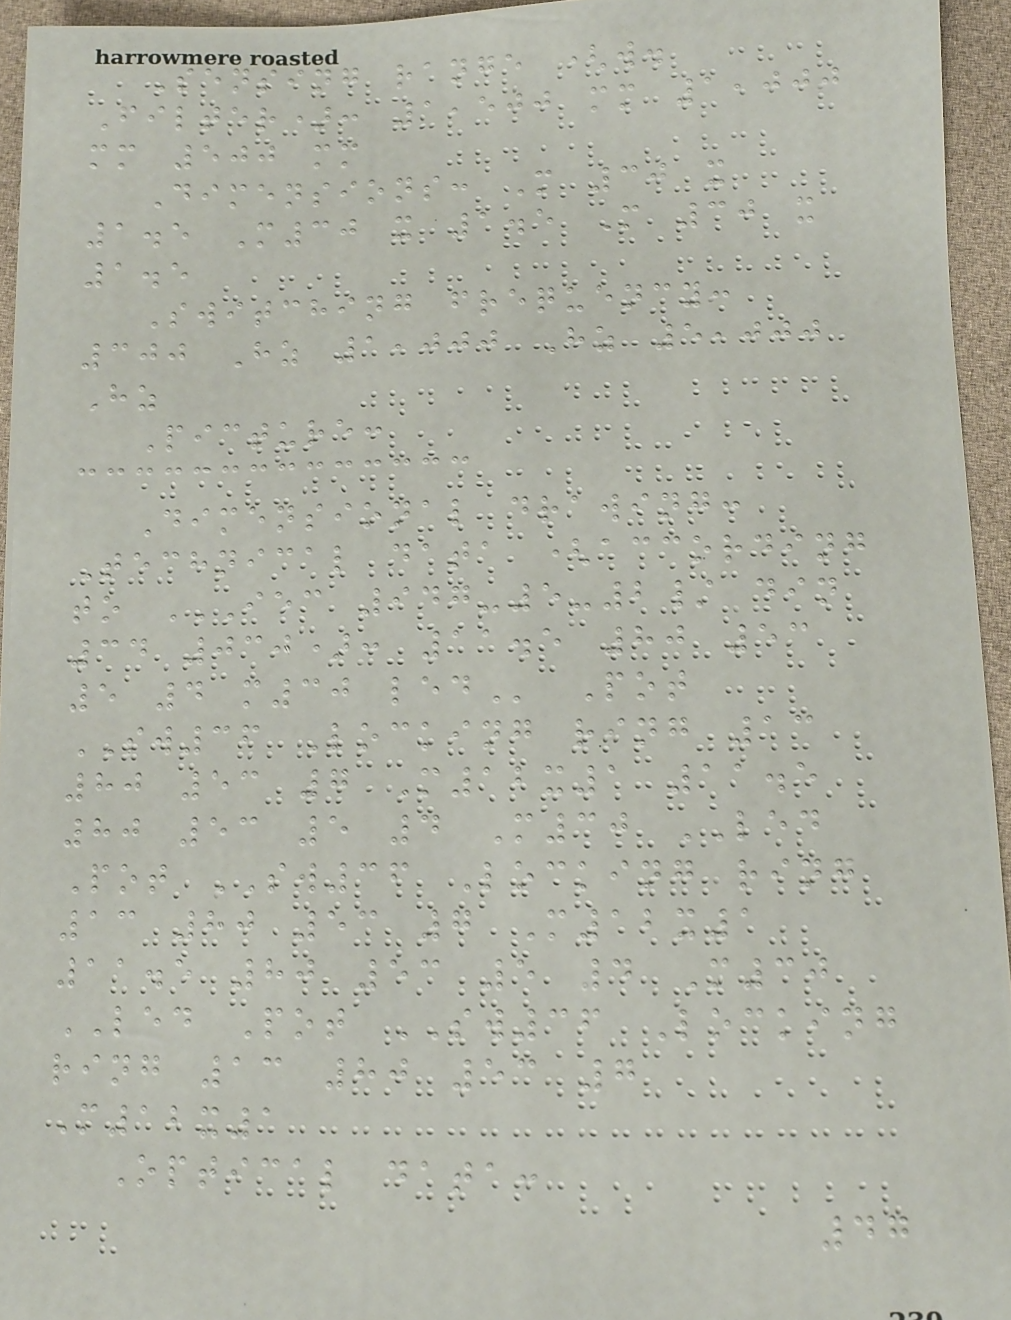Sensing range (w.
Filter): 1,500 mm 1,000
mm 500 mm
Dimensions: M 30 x
1.5 M30 x 1.5 M 30 x
1.5
Switching frequency:
300 Hz 1,000 Hz 5,000
Hz
Picture:
Dimensional drawing:
Technical data (according
to IEC 947-5-2/ DIN
34 030): 11.5 80 53
5 4 M30 LED Pot
SW36 Locking ring 13
80 53 7 M12x1 11.5
80 53 5 4 M30 LED
Pot SW36 Locking ring
13 80 53 7 M12x1
11.5 80 53 5 4 M30
LED Pot SW36 Locking
ring 13 80 53 7
M12x1
Optical data:
47
